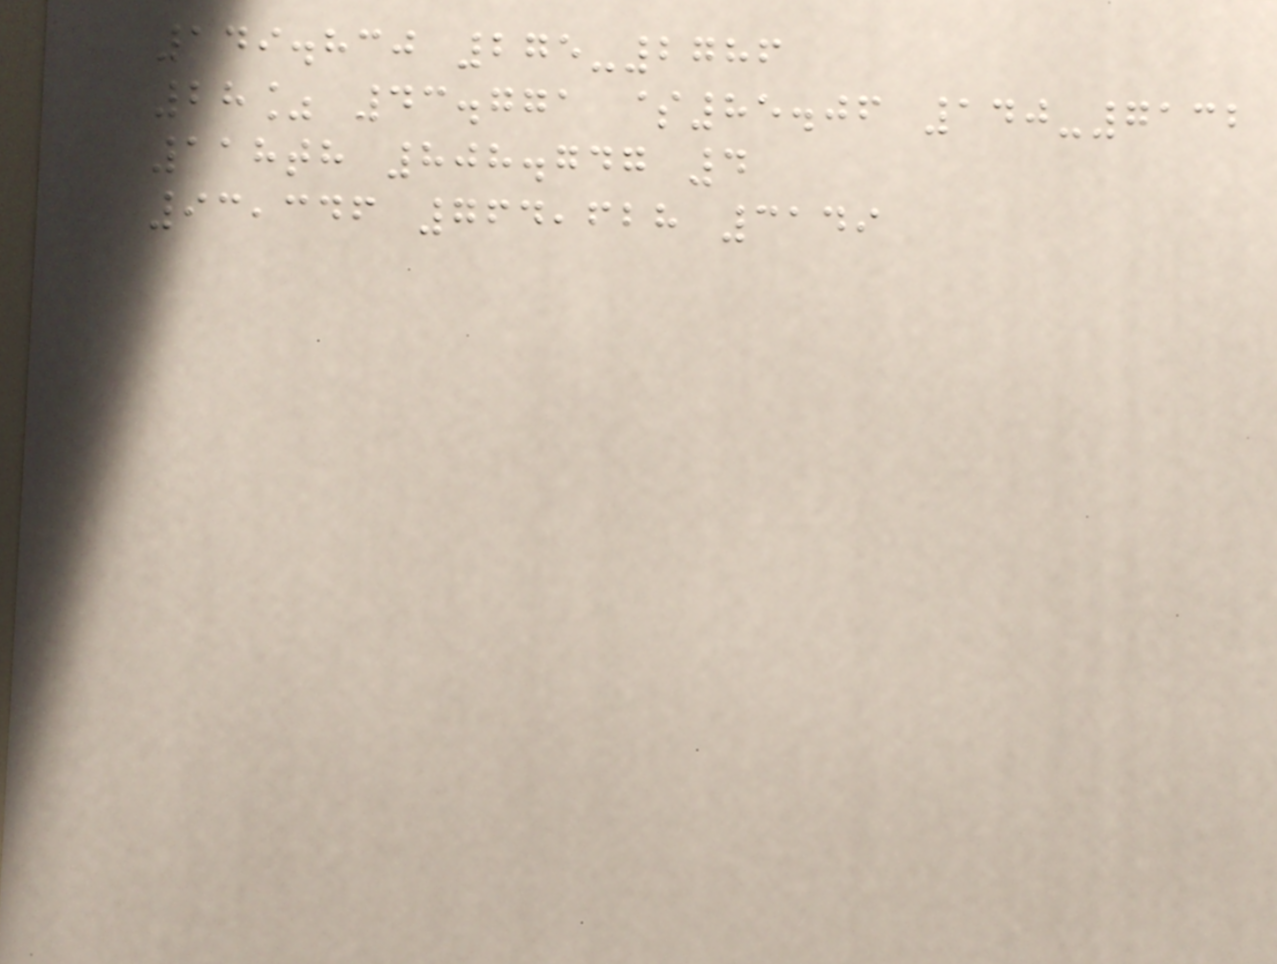149.830 275-2786
28% 43.771 $85.06 140-7132
118th 808.747 4
93,346 764,628 3149
